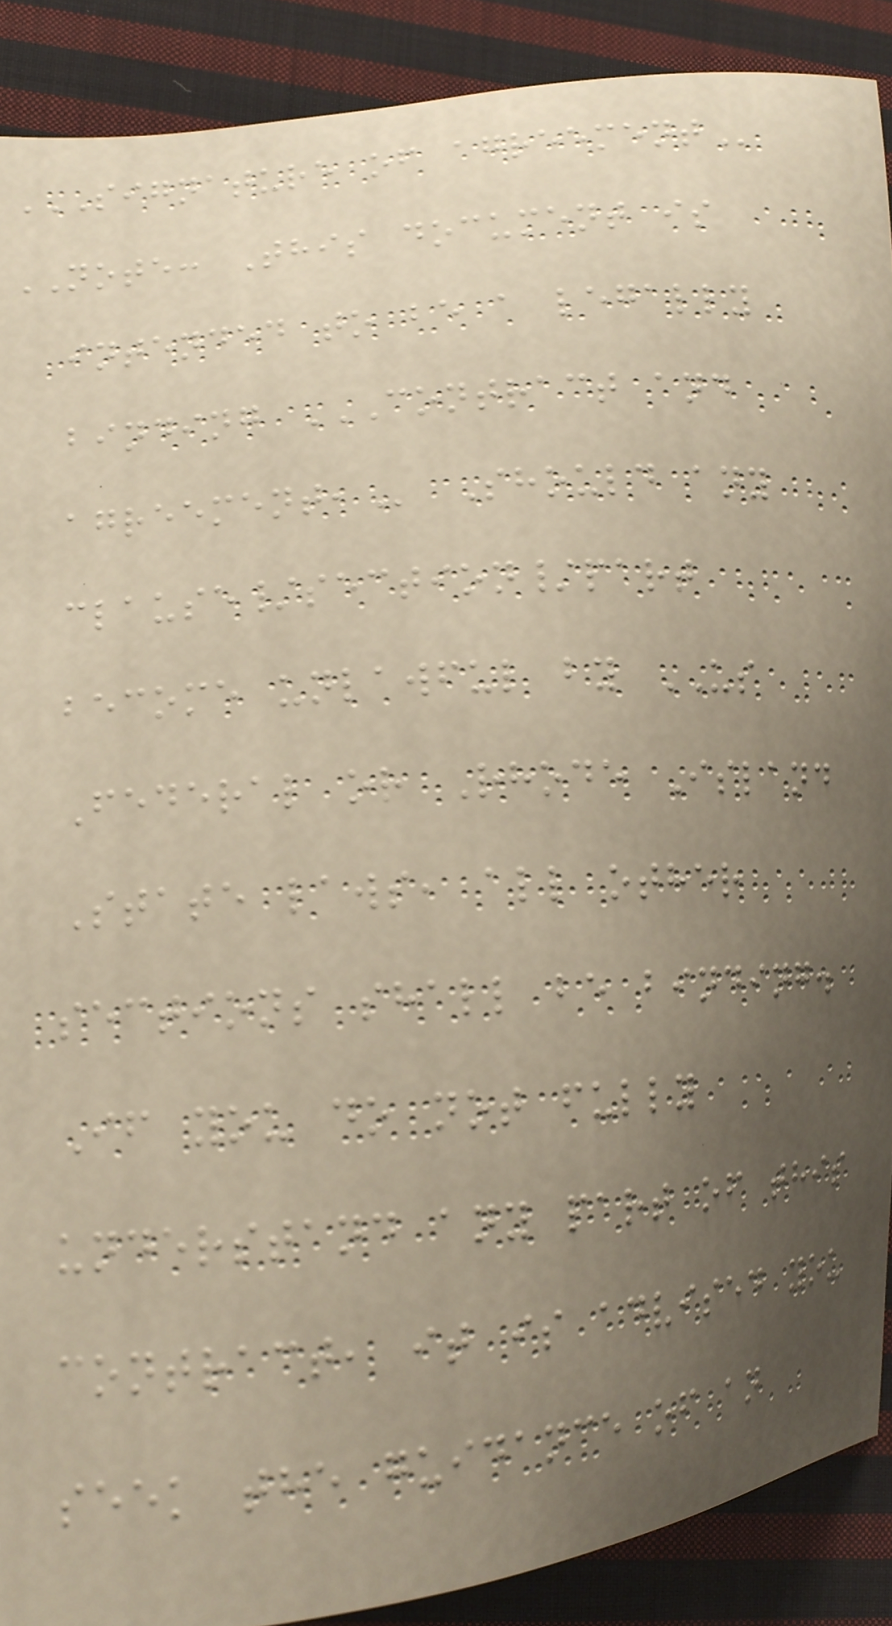SIGNATURE OF AGREEMENT
NOTE: This document is
intended to be a legally
binding CONTRACT AND
AGREEMENT, Should any
clause/section/part
become unlawful by US
Federal or Rhode Island
State laws, all other
sections shall be binding.
If you do not fully
understand any part of this
contract, it is advised you
seek the guidance of an
